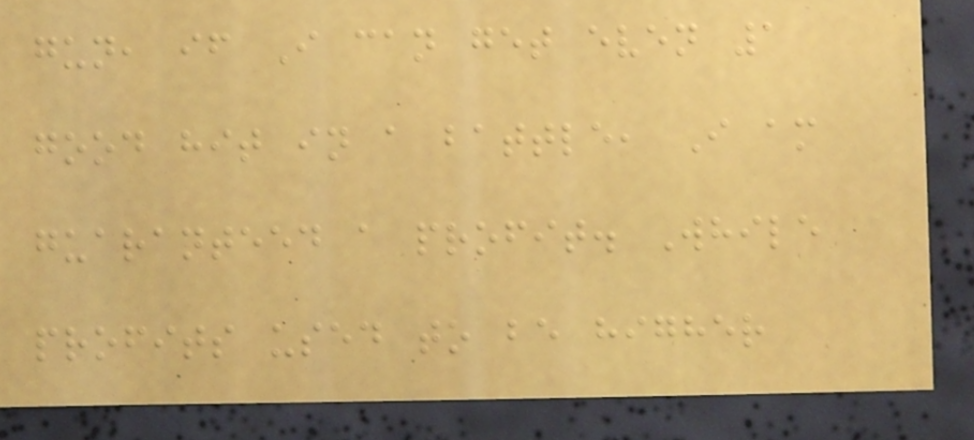gun, if I can get even 1
good hit in a battle, I am
guaranteed a profit. While
profits used to be higher
